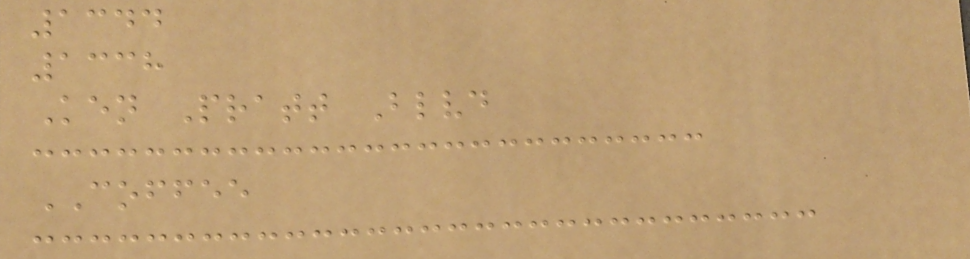1344
1338
Ken Pratt Blvd
COFFEE
